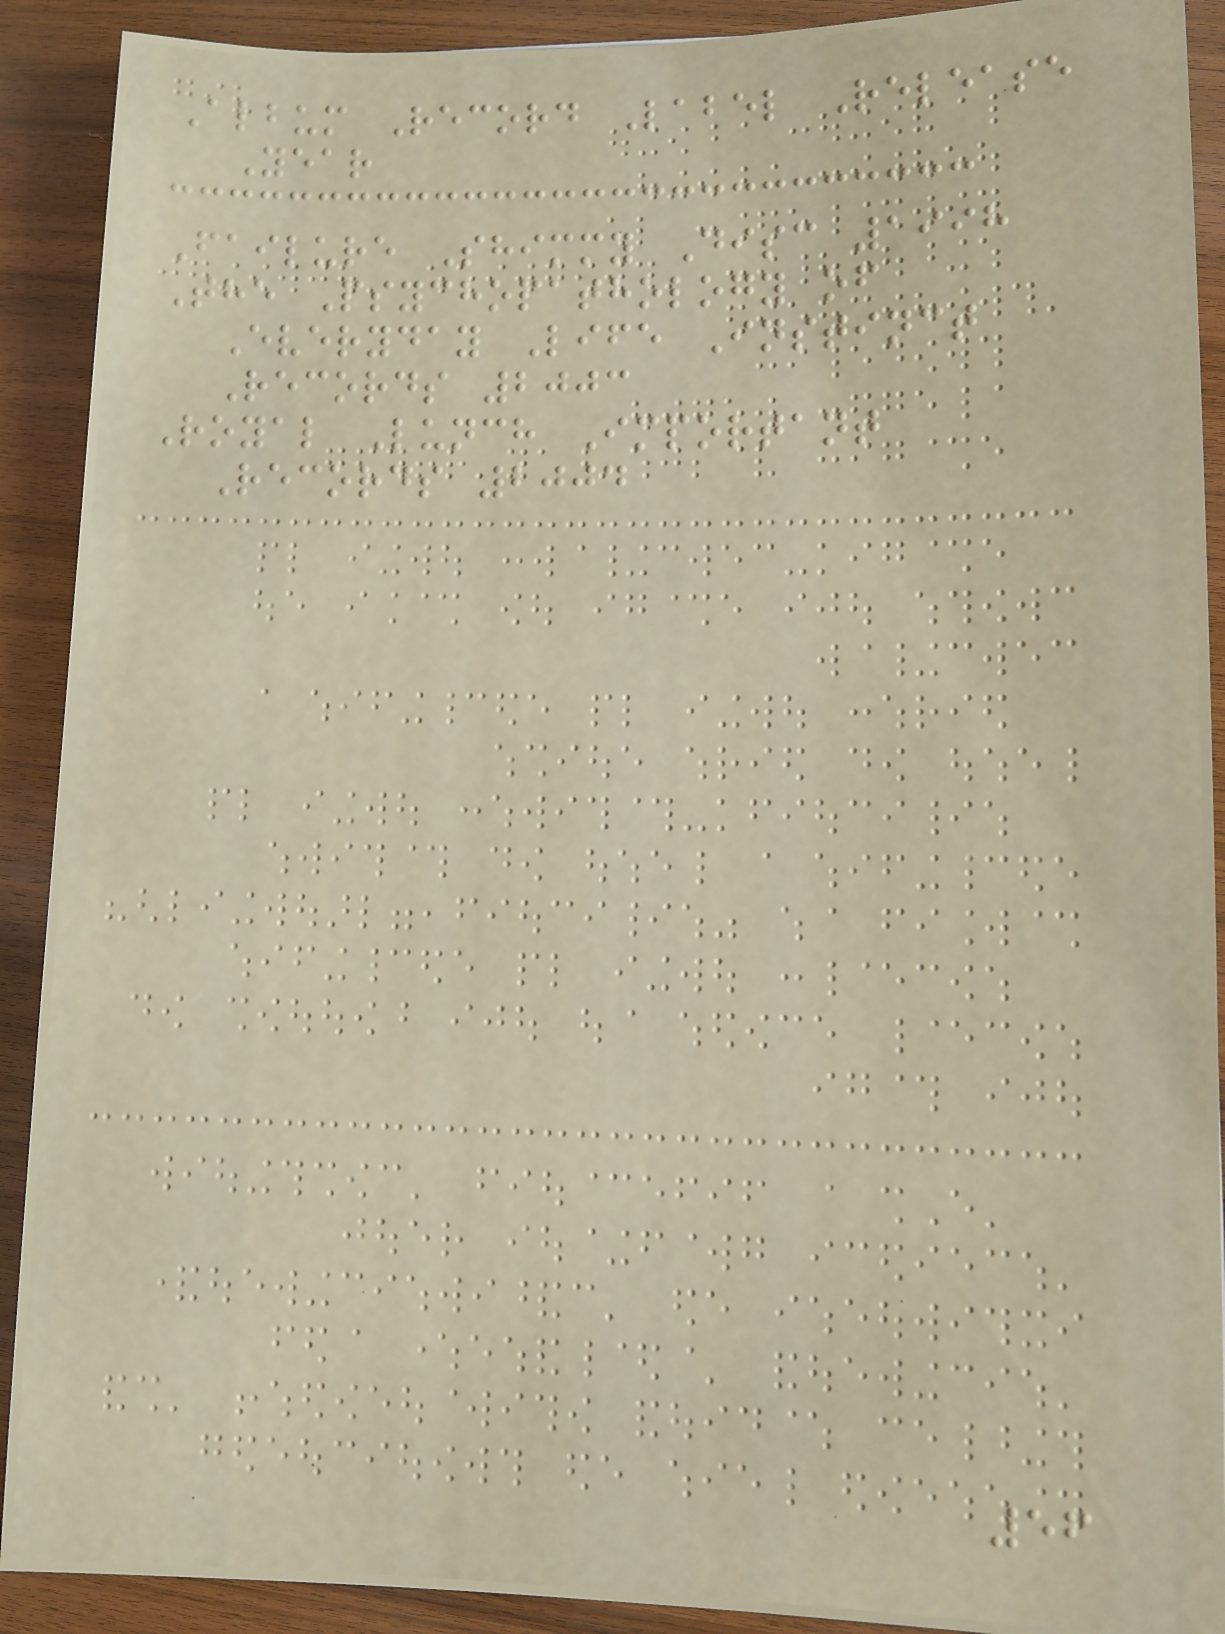Album Record Label Release
Year
Failure Shimmy Disc 1998
The Psychopathology of
Everyday Life Instinct
Records 2003
Royal Lunch Important
Records 2004
56
